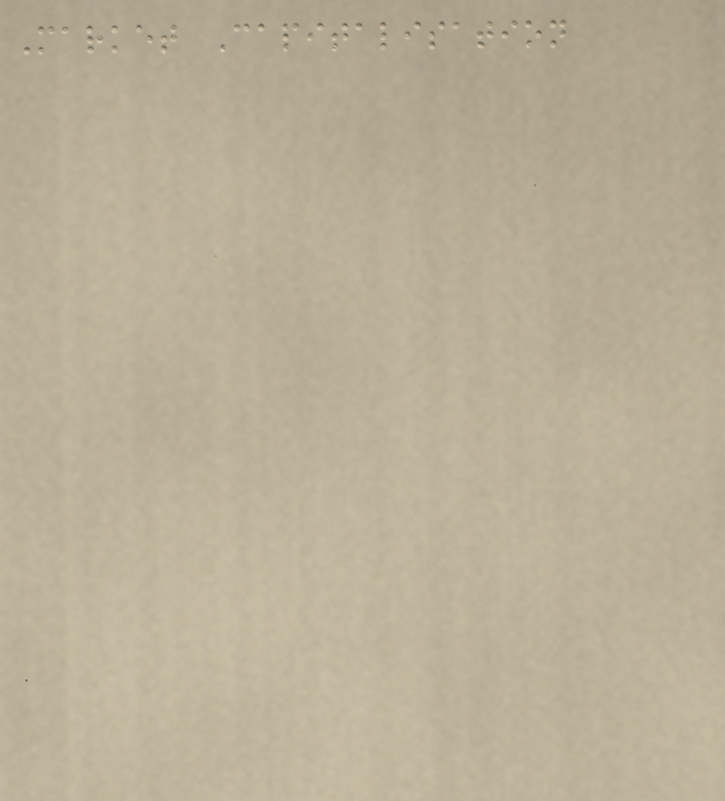Market Capitalisation
